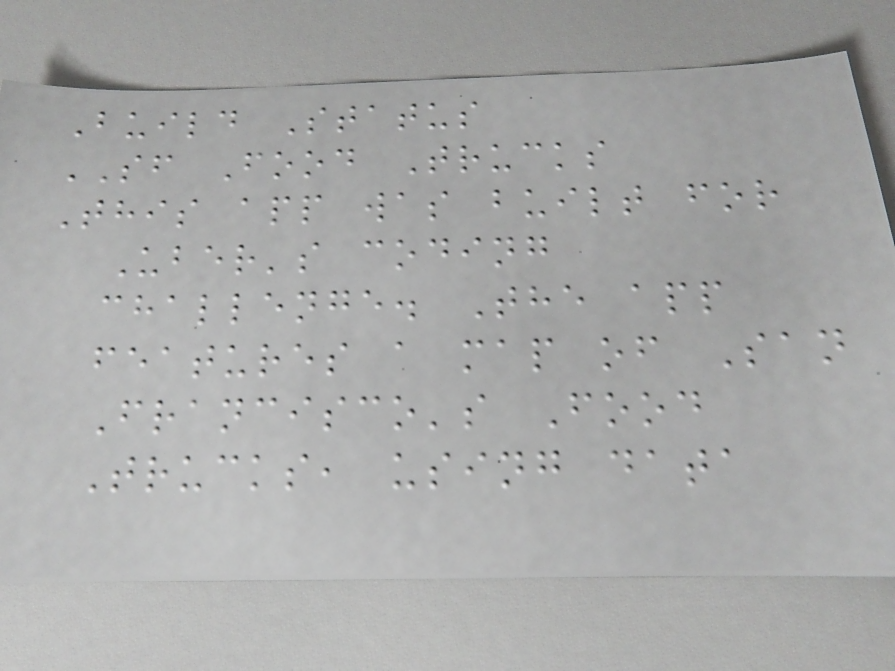Build Status
SF Food Trucks
This app was built for
Uber's coding
challenge. The app
features a map of San
Francisco's Food
Trucks, using data
